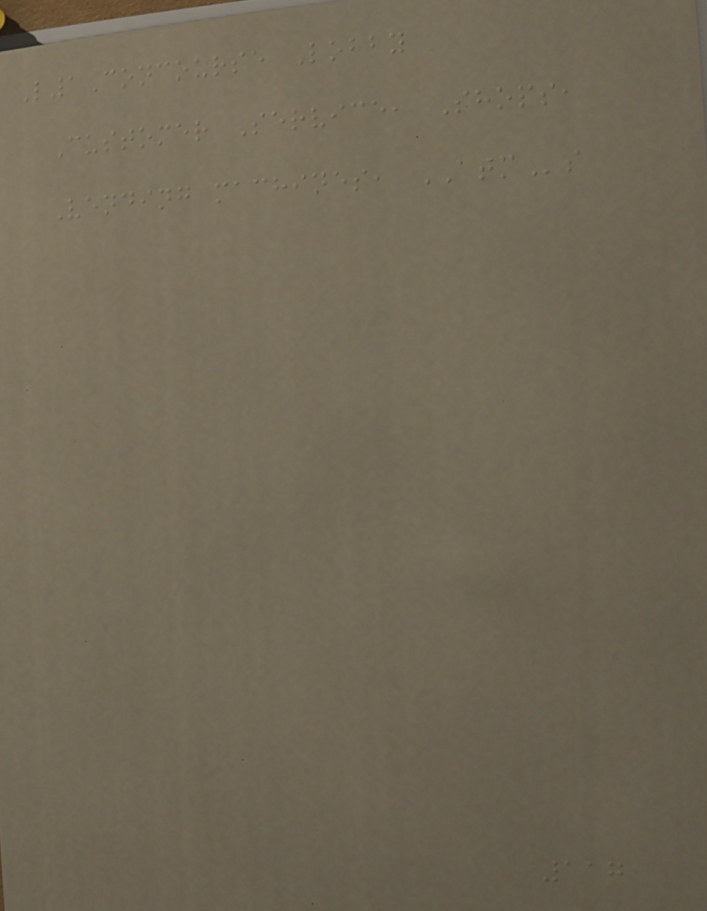L1Concourse Lobby
Customer Service, Shops,
Vending machines, ATMs
117
